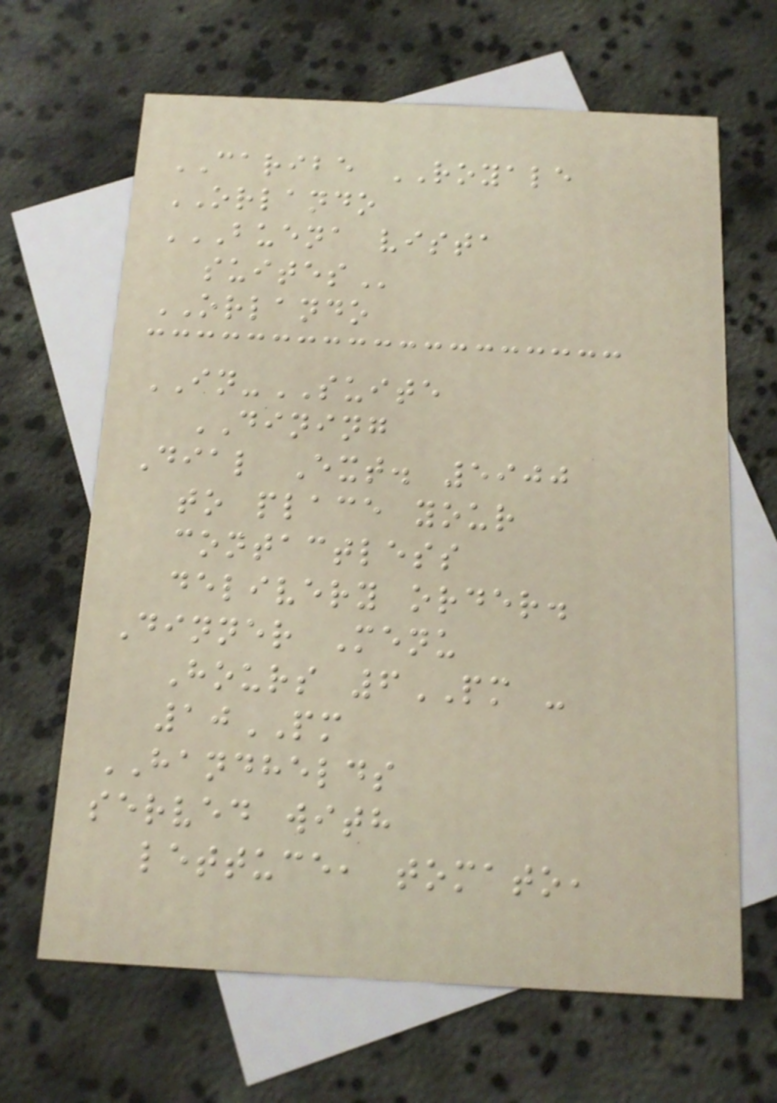CARIBE ROYALE
ORLANDO
BUENA VISTA
SUITES
ORLANDO
IN-SUITE
DINING
Dial Ext. 5900
to place your
contactless
delivery order.
Dinner Menu
Hours 6PM -
10PM
HANDHELDS
served with
lettuce, tomato,
